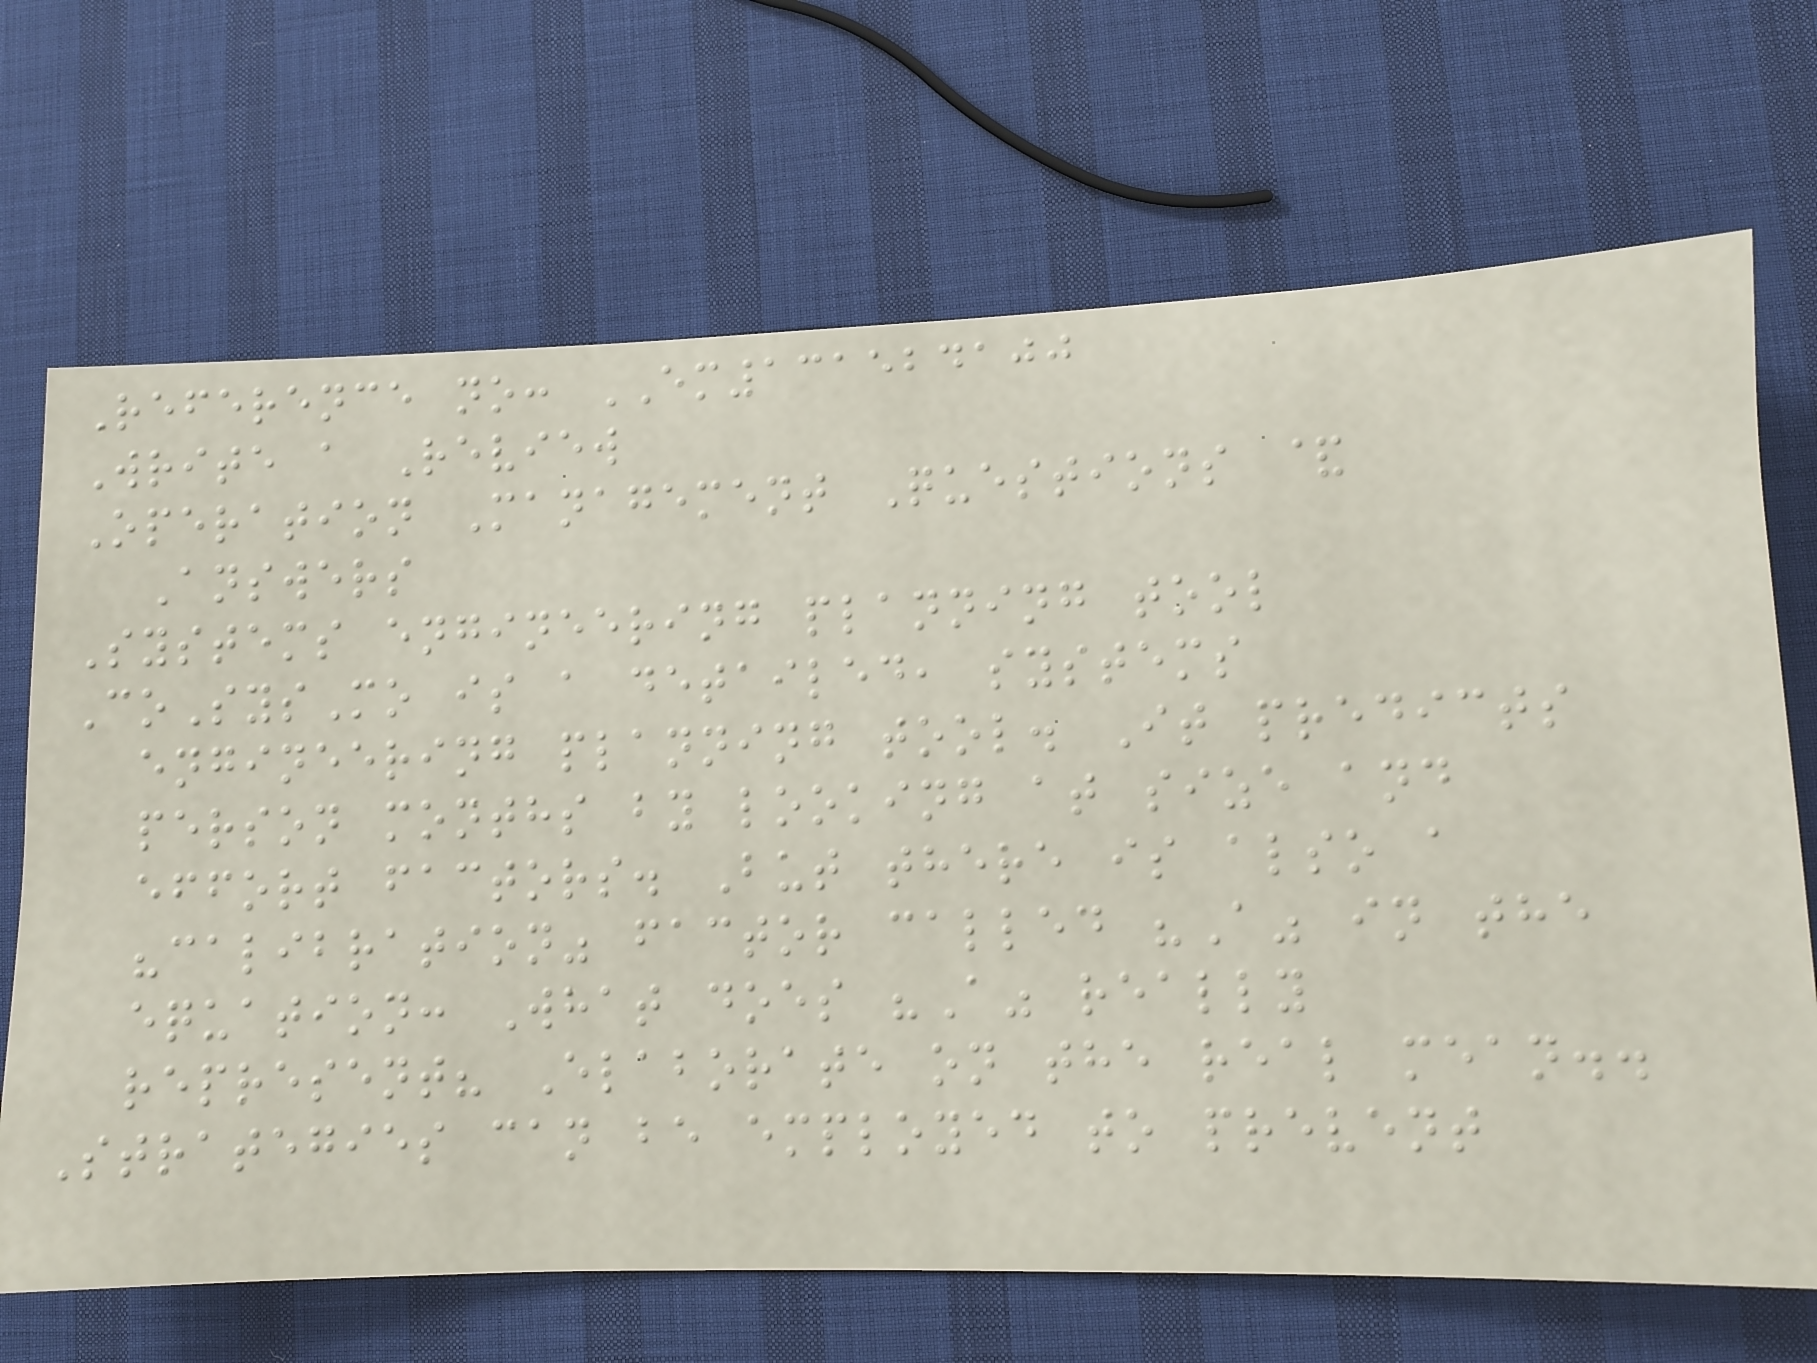Reference no: EM131524100
Write a Review
Operation Management Questions &
Answers
Systems engineering planning tool
CoSysMo is a detailed, systems
engineering planning tool. It predicts
person months by looking at size and
effort factors. But there is also a
"calibration" factor called "A" in the
equation: What does "A" really
represent? Elaborate on the real mean..
Strategies can be employed to prevent
